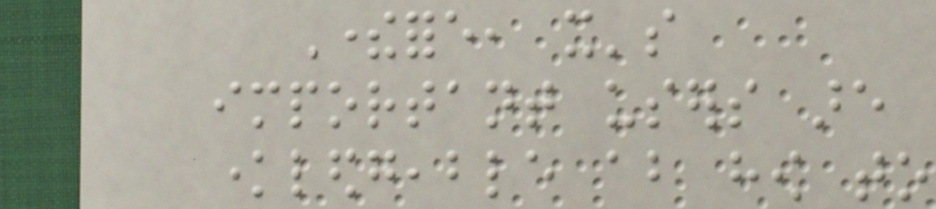Therefore, it's
important users are
knowledgeable about how to
